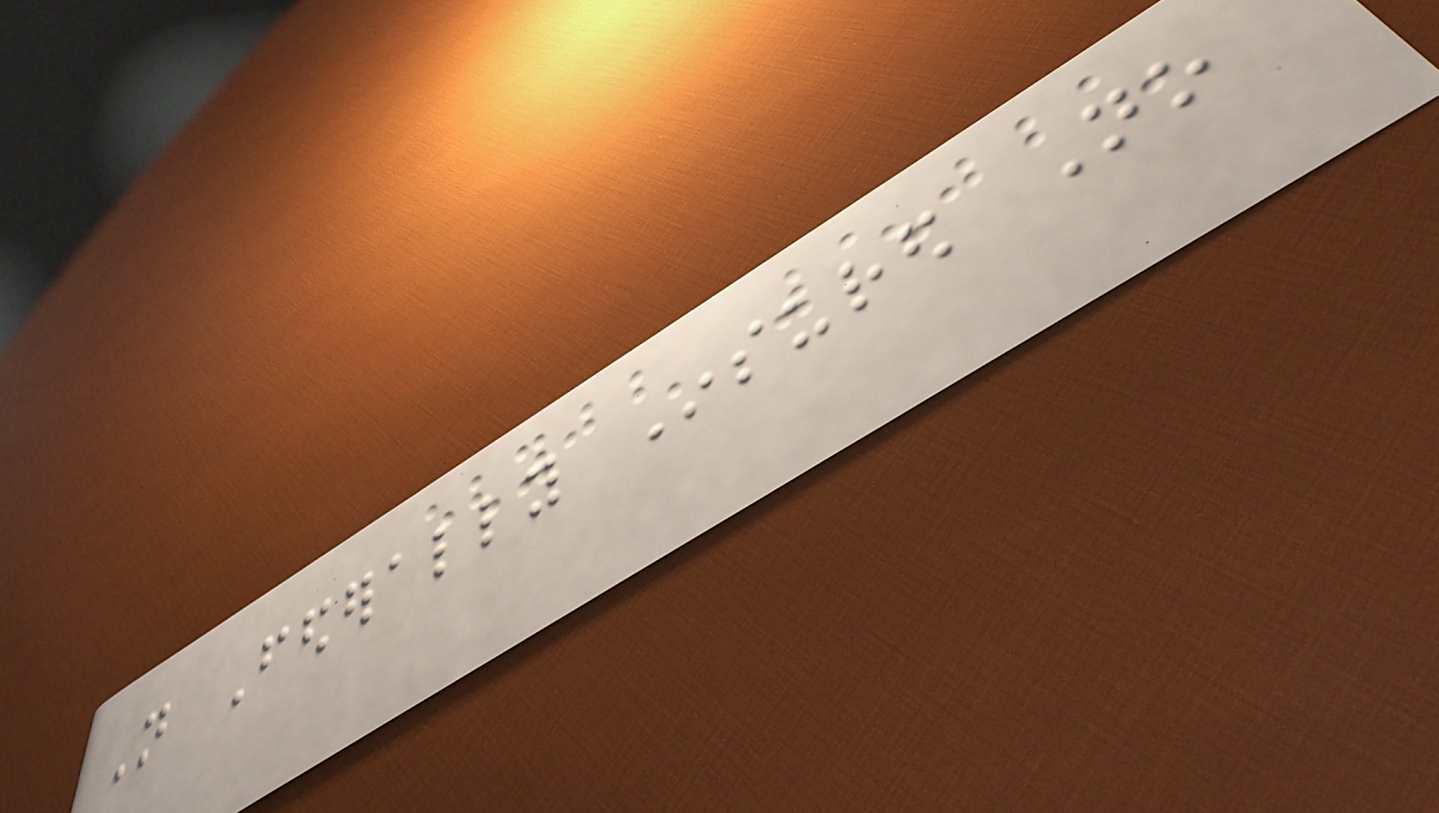Not Federally Insured No
